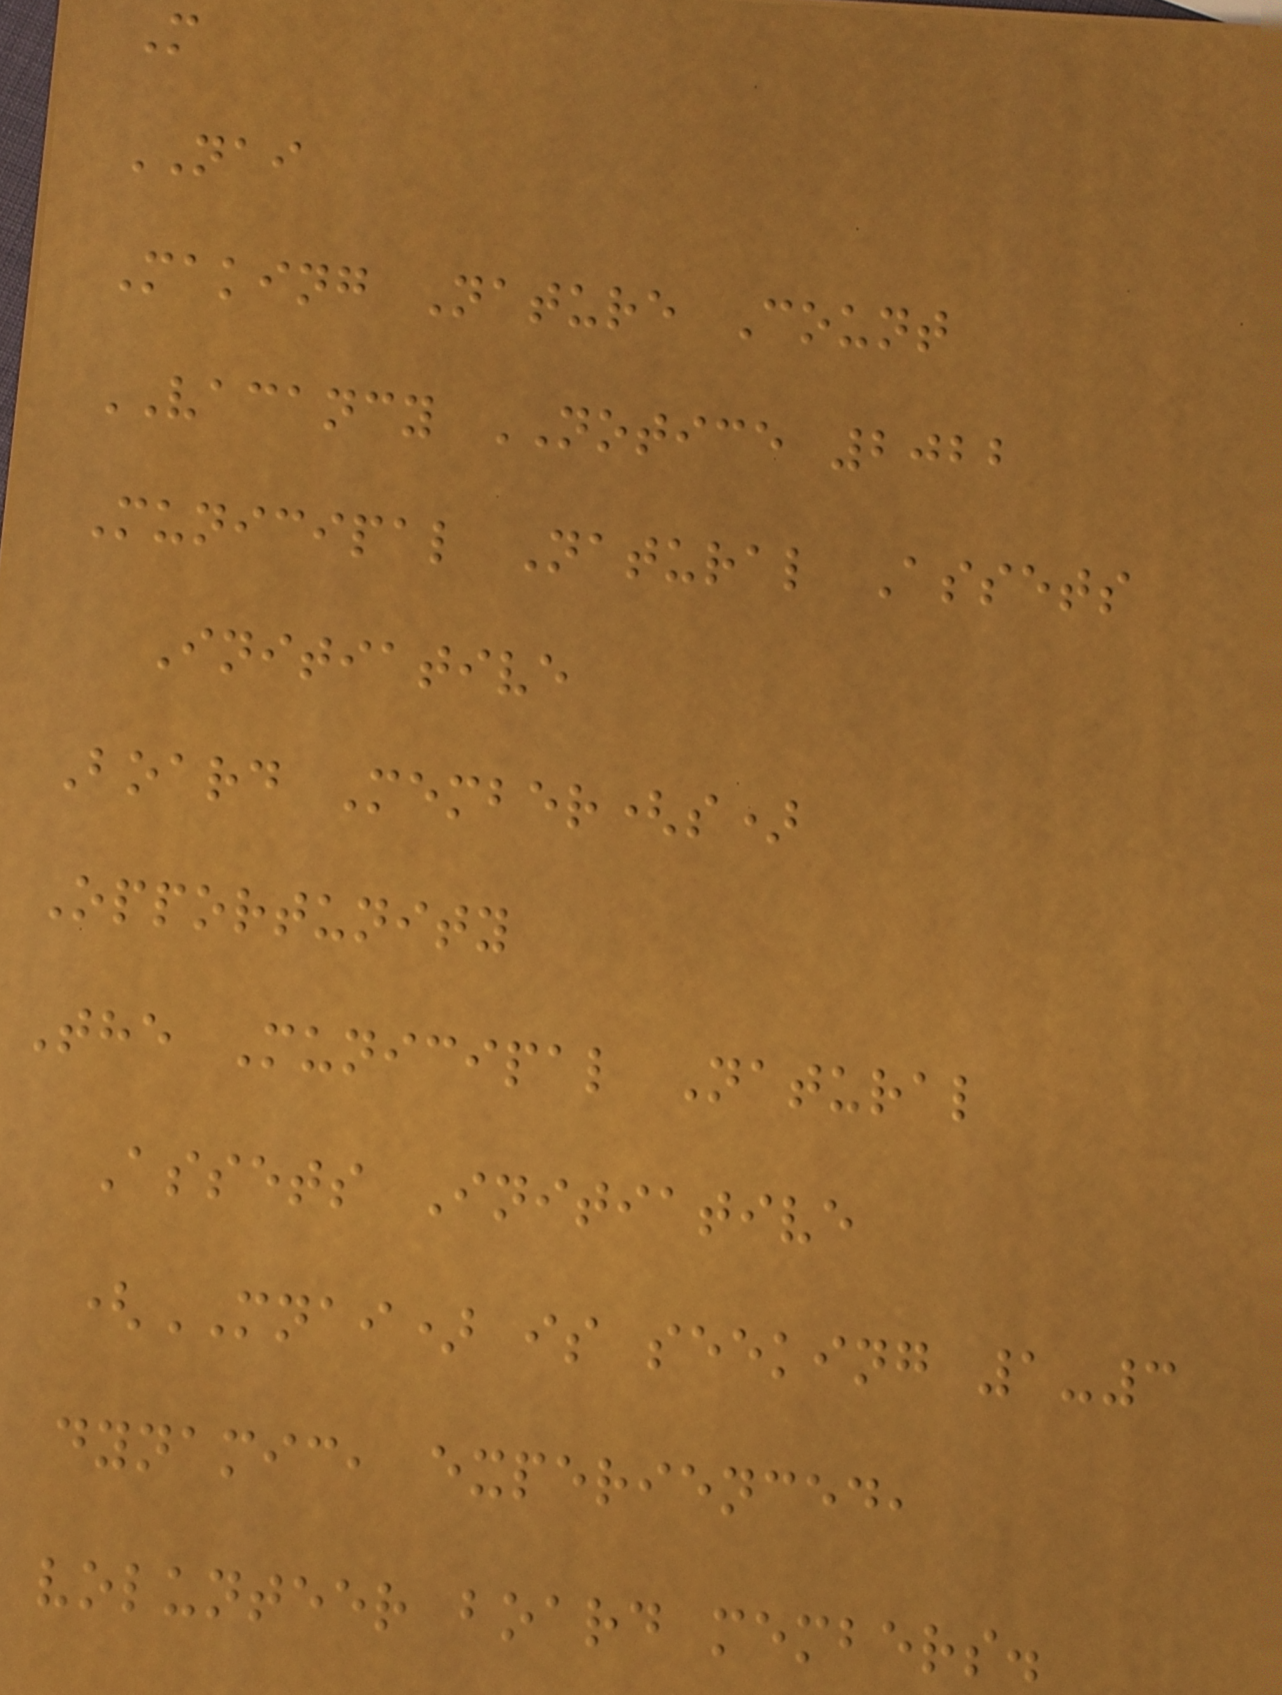M
NAI
Making Nature Count
VACANCY NOTICE 2022
Municipal Natural Assets
Initiative
Board Member(s)
Opportunity
The Municipal Natural
Assets Initiative
(MNAI) is seeking 1-3
dynamic, experienced,
volunteer board members.
